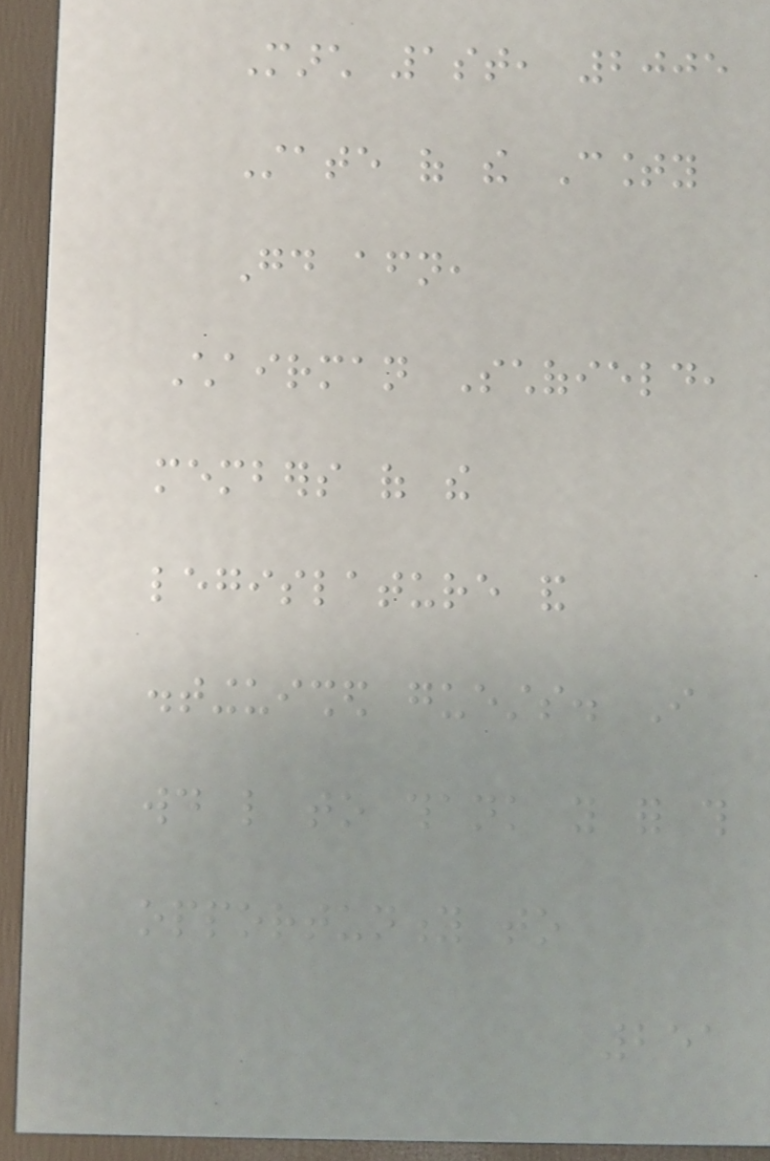March 1st, 2005
State of the County
Good afternoon,
Chairman Schofield,
members of the
legislature and
distinguished guests. I
would like to thank you for this
opportunity to
251
